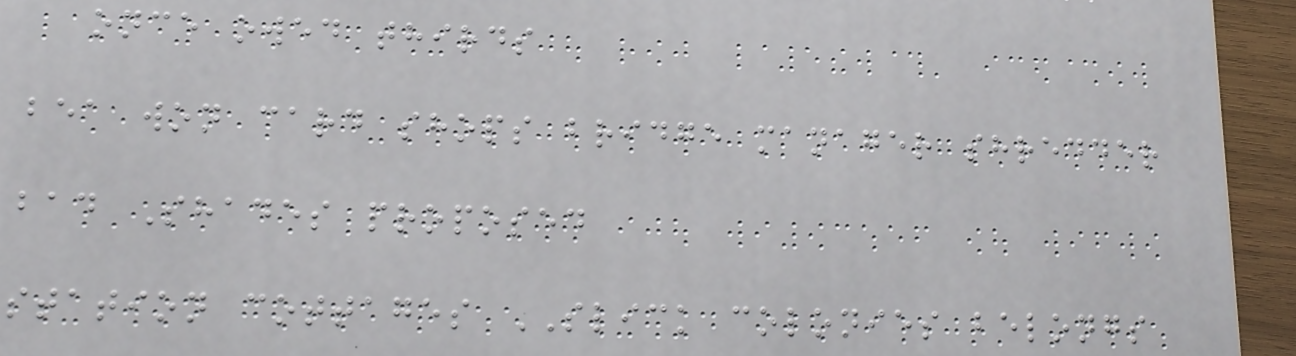once owed thirds
bea won card shops bridge manager shredder
bad Shades proposed
station cottages SLICK colonies belongs
